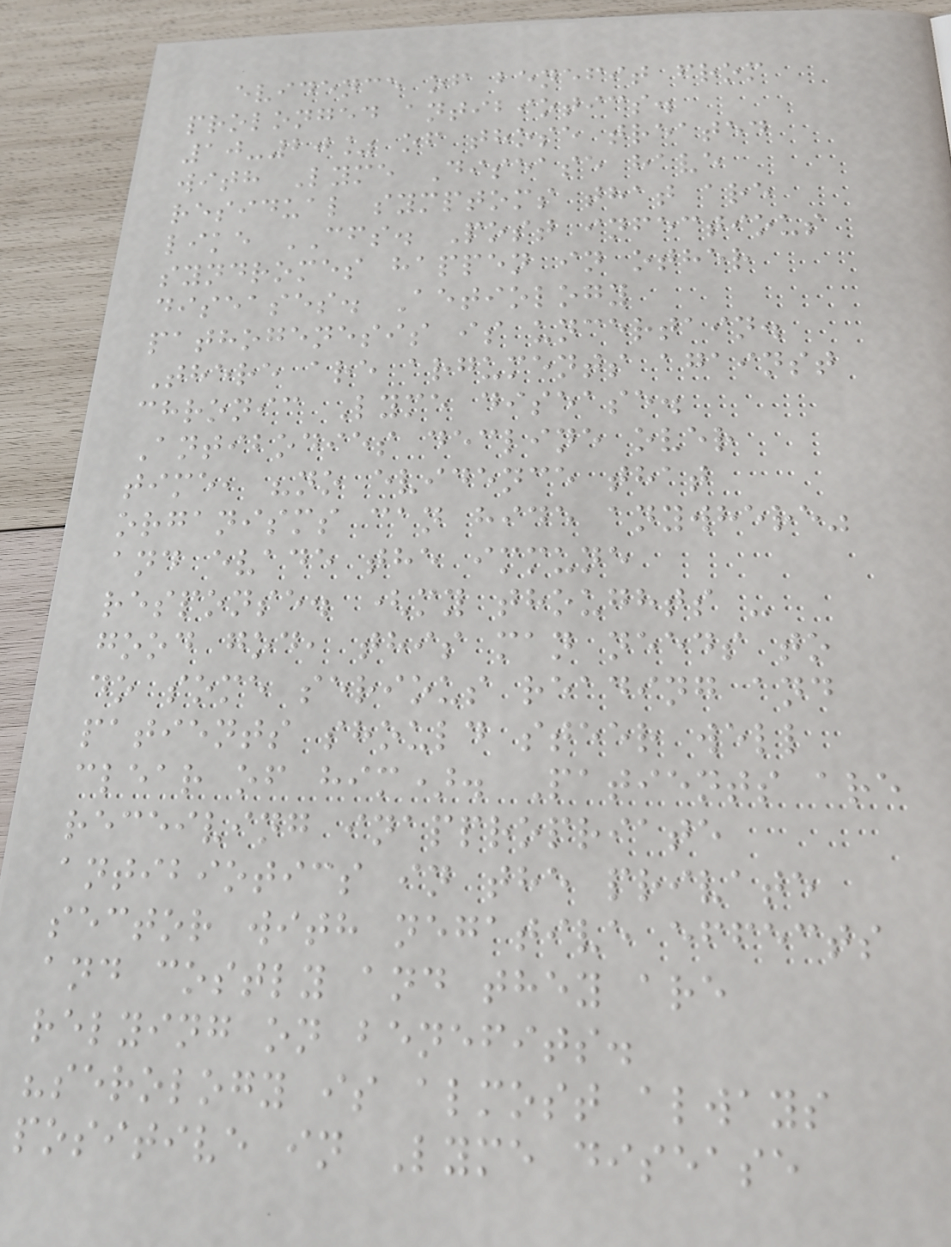evidence of benefit from
prolonged antibiotics.
10-20% of those treated
with Lyme Disease have
residual symptoms that are
like CFS. Post infectious
syndromes happen in other
diseases. Aetiology
pathogenesis is uncertain.
There are arguments against
chronic Lyme disease.
Antibodies decline over
time, "no evidence that
organisms can hide anywhere"
and evade the immune
response. (my thoughts -
good god, this man needs to
do some serious reading and
patients should steer well
clear of him). Patients are
receiving inappropriate
antibiotics in the private
sector with negative effects
and costly and they are
relying on benefits.
"serology is almost always
positive in Lyme disease
